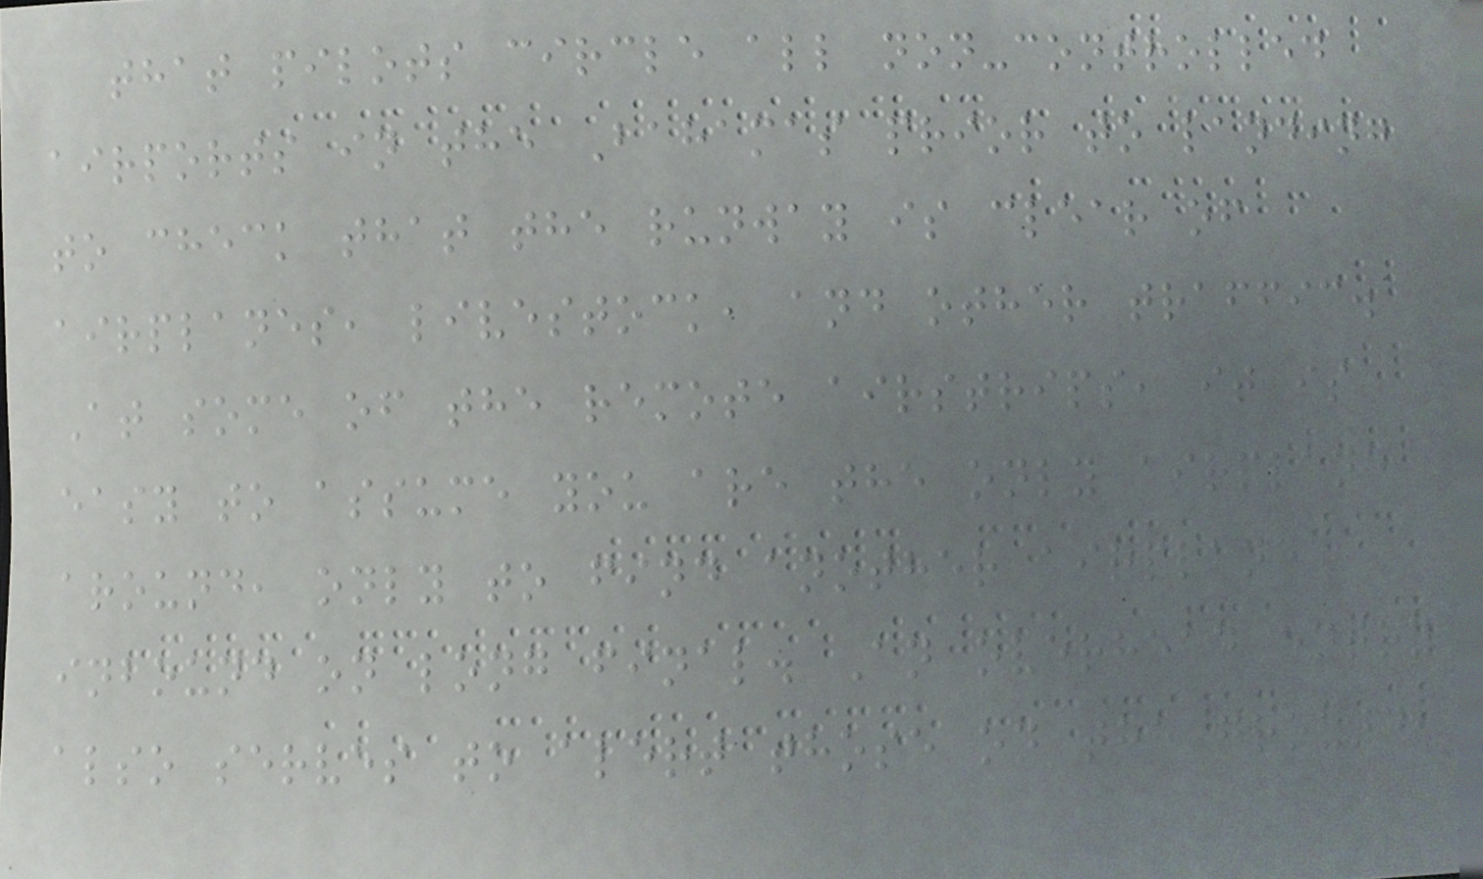that pilots circle all non-controlled
airports in the Bahamas prior to landing
to check that the runway is clear of
airplanes, livestock, and other traffic.
At some of the remote airstrips, it is
easy to assume you are the only airplane
around, only to find another airplane
inbound on long final. An overhead entry
also serves to alert those on the ground,
